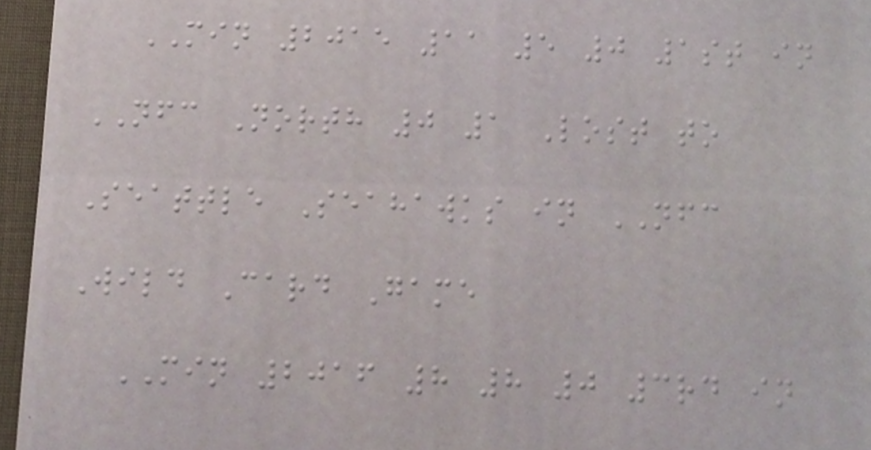MIN 2015 11 5 0 1st in
NFC North 0 1 Lost to
Seattle Seahawks in NFC
Wild Card Game
MIN 2016 8 8 0 3rd in
